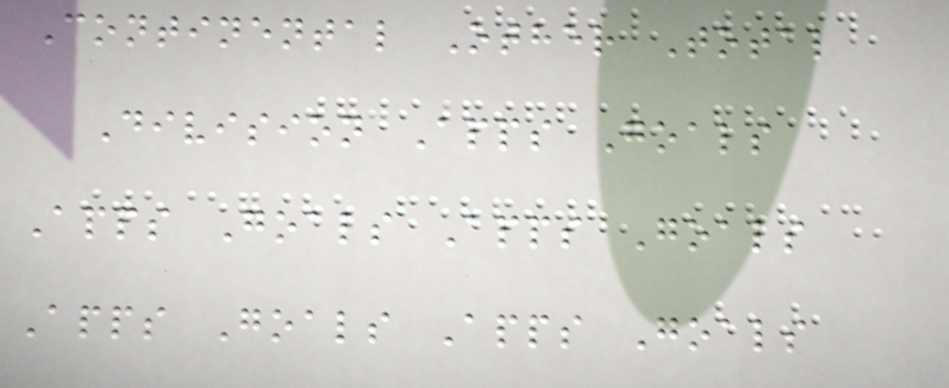Continental Other Total
Division Apps Goals
Apps Goals Apps Goals
Apps Goals Apps Goals
